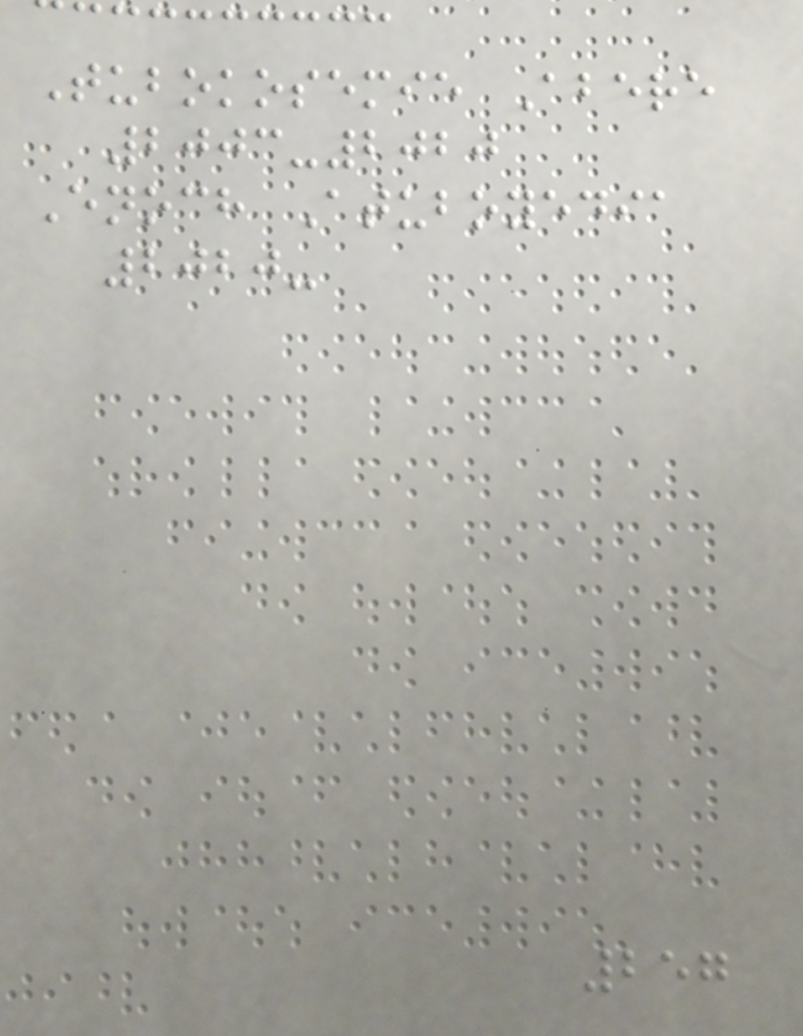Tubokosemie Abere
2003-2020
Enoch Atuboyedia
2020-
257
